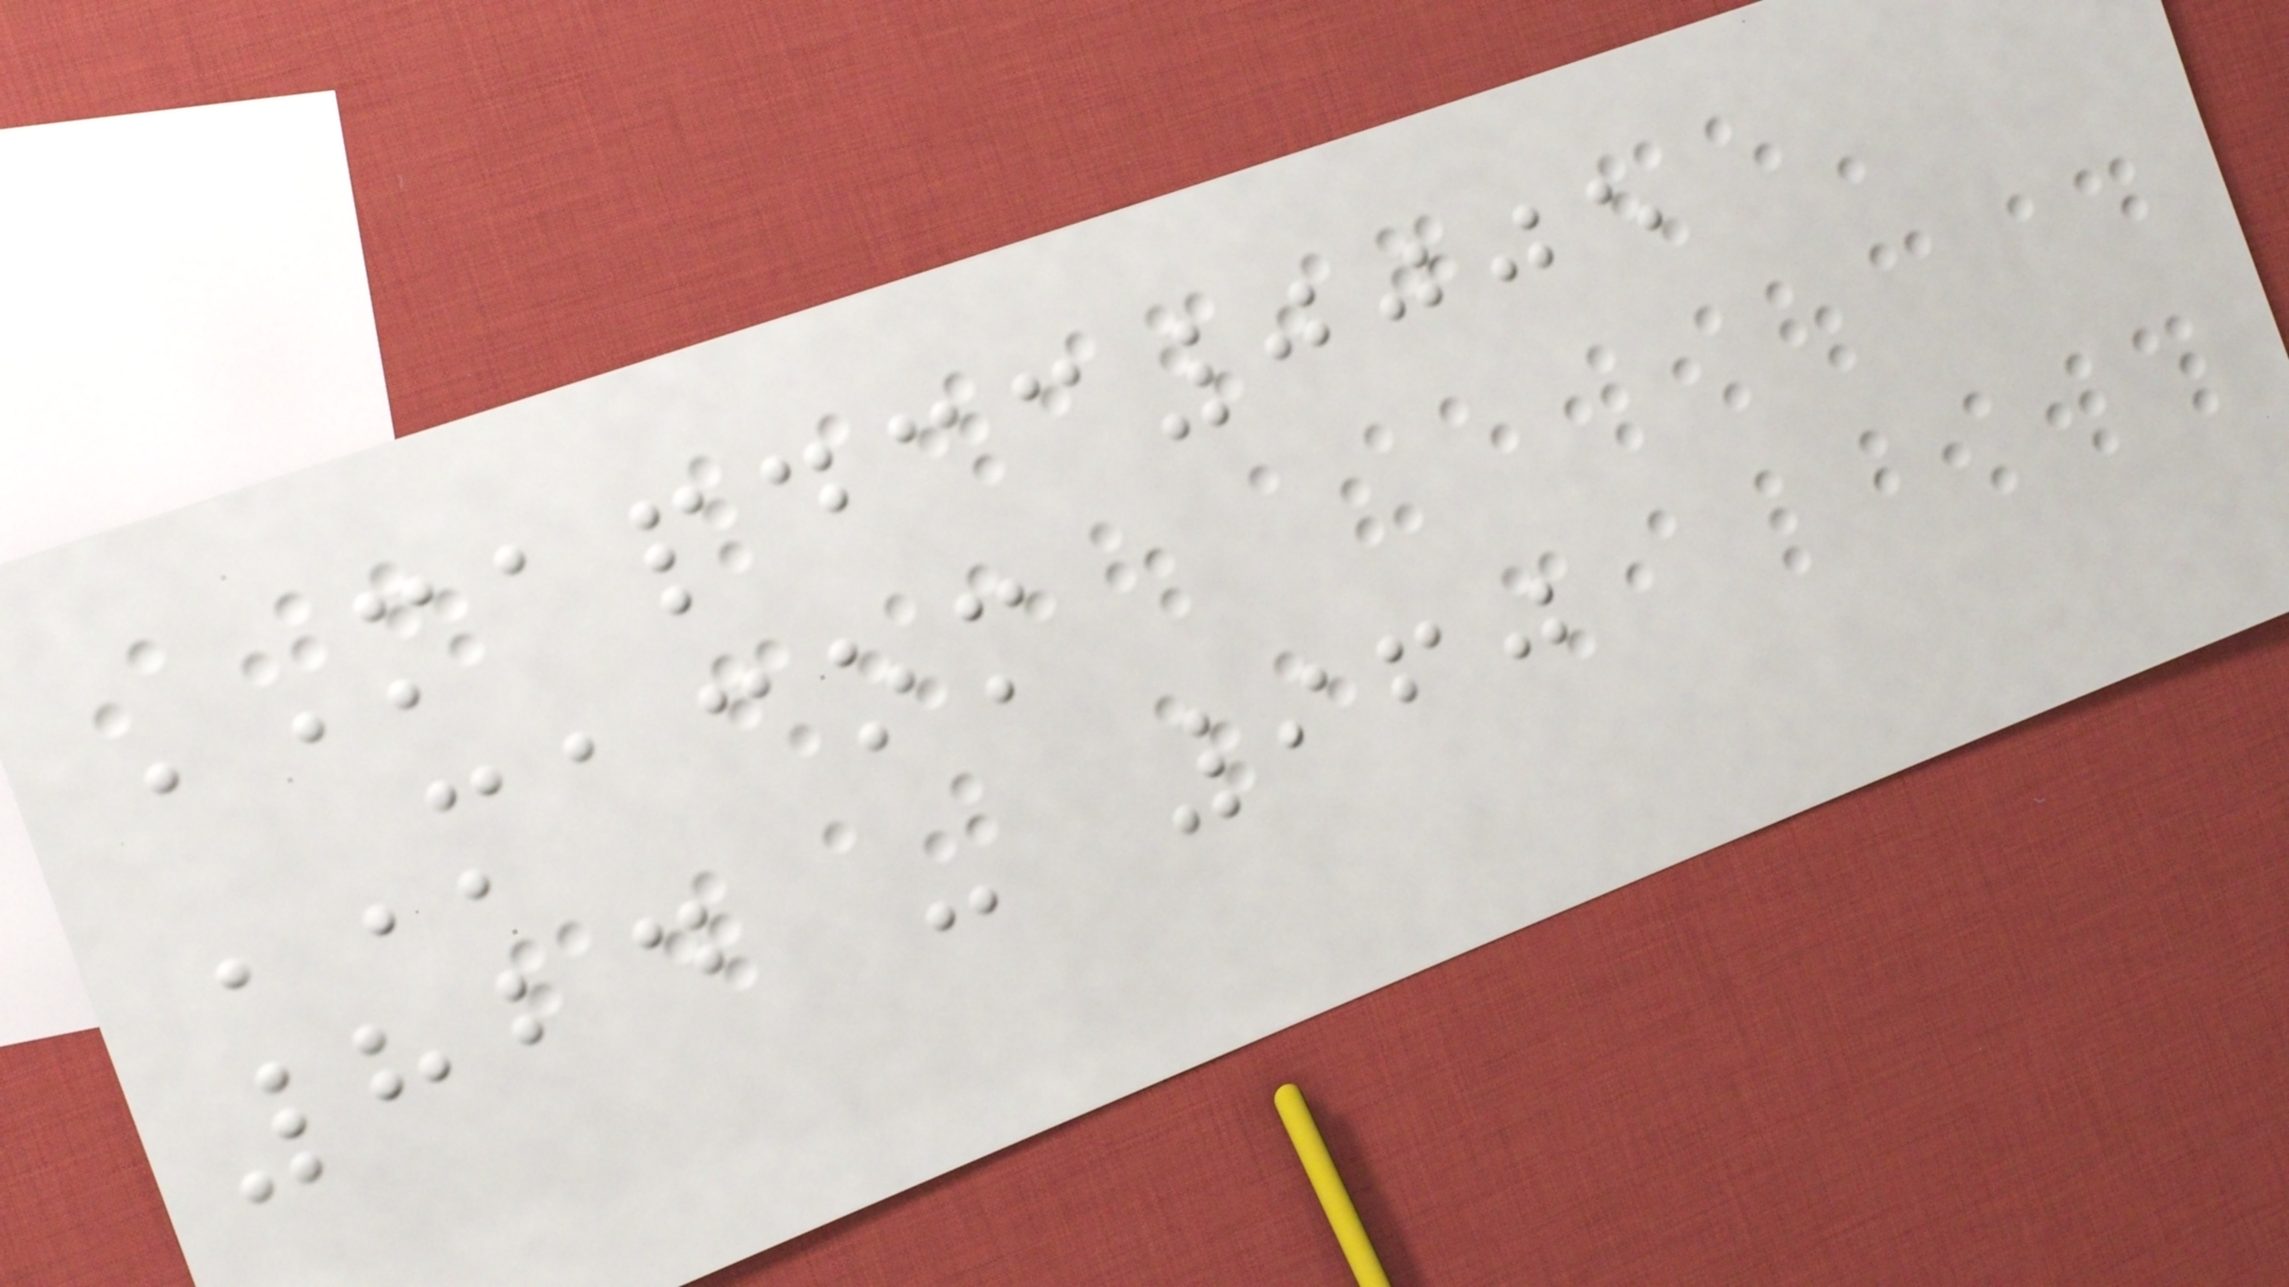MAPDCC0005
MACOM
824 - 960
